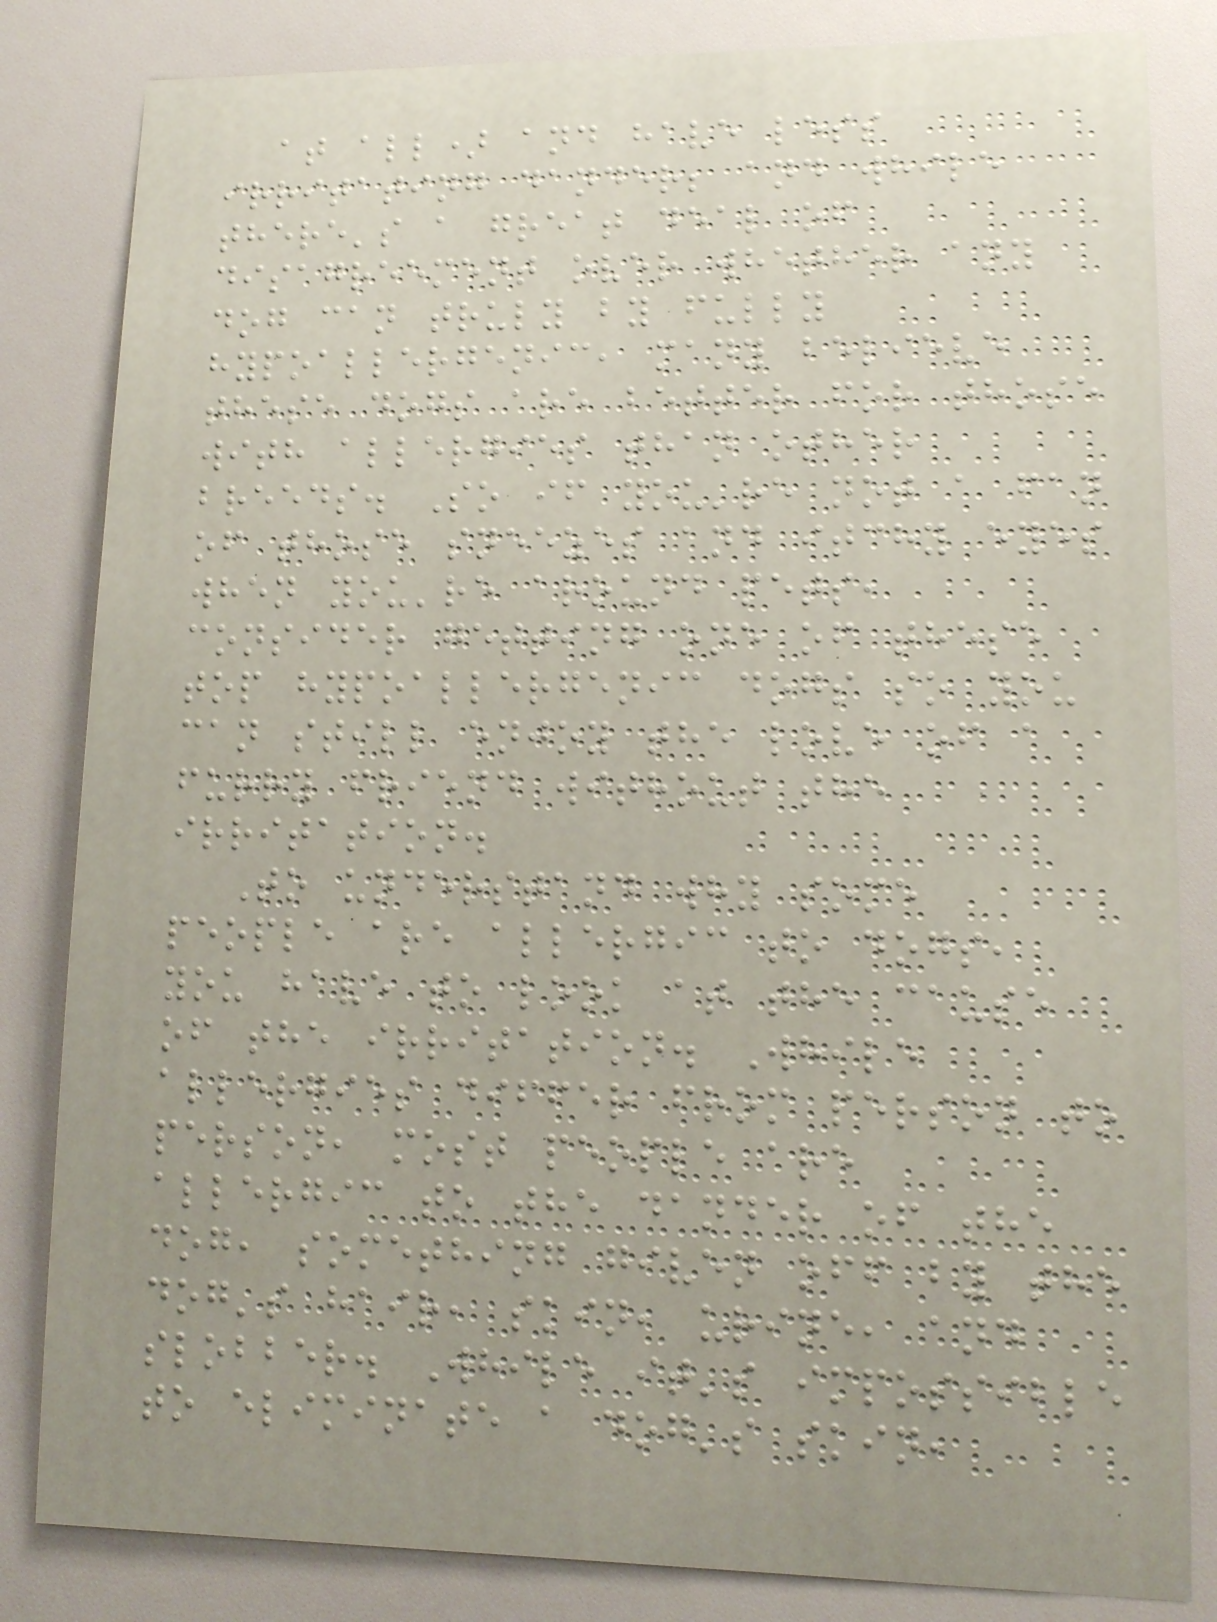at all) and have less
irritating dander; and while
there's a great deal of
disagreement over whether any
dog can truly by fully
hypoallergenic, many believe
these dogs are better for those
with allergies than other
breeds. So if you're not a fan
of those sneezes and itchy eyes
when you're around pets,
consider getting one of these
top hypoallergenic dogs so you
can still enjoy the love of a
furry friend without the
irritation.
To understand why some
people are allergic to dogs,
you have to look at the cause
of the irritation. While
allergies differ from person to
person, most people are
allergic to the dander of the
dog, something given off by the
dog's hair, skin, urine, and
slobber. While it's impossible
to eliminate a dog's skin,
